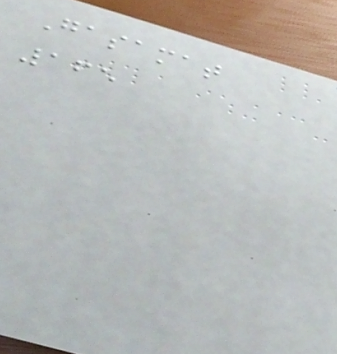Gasamat
165
